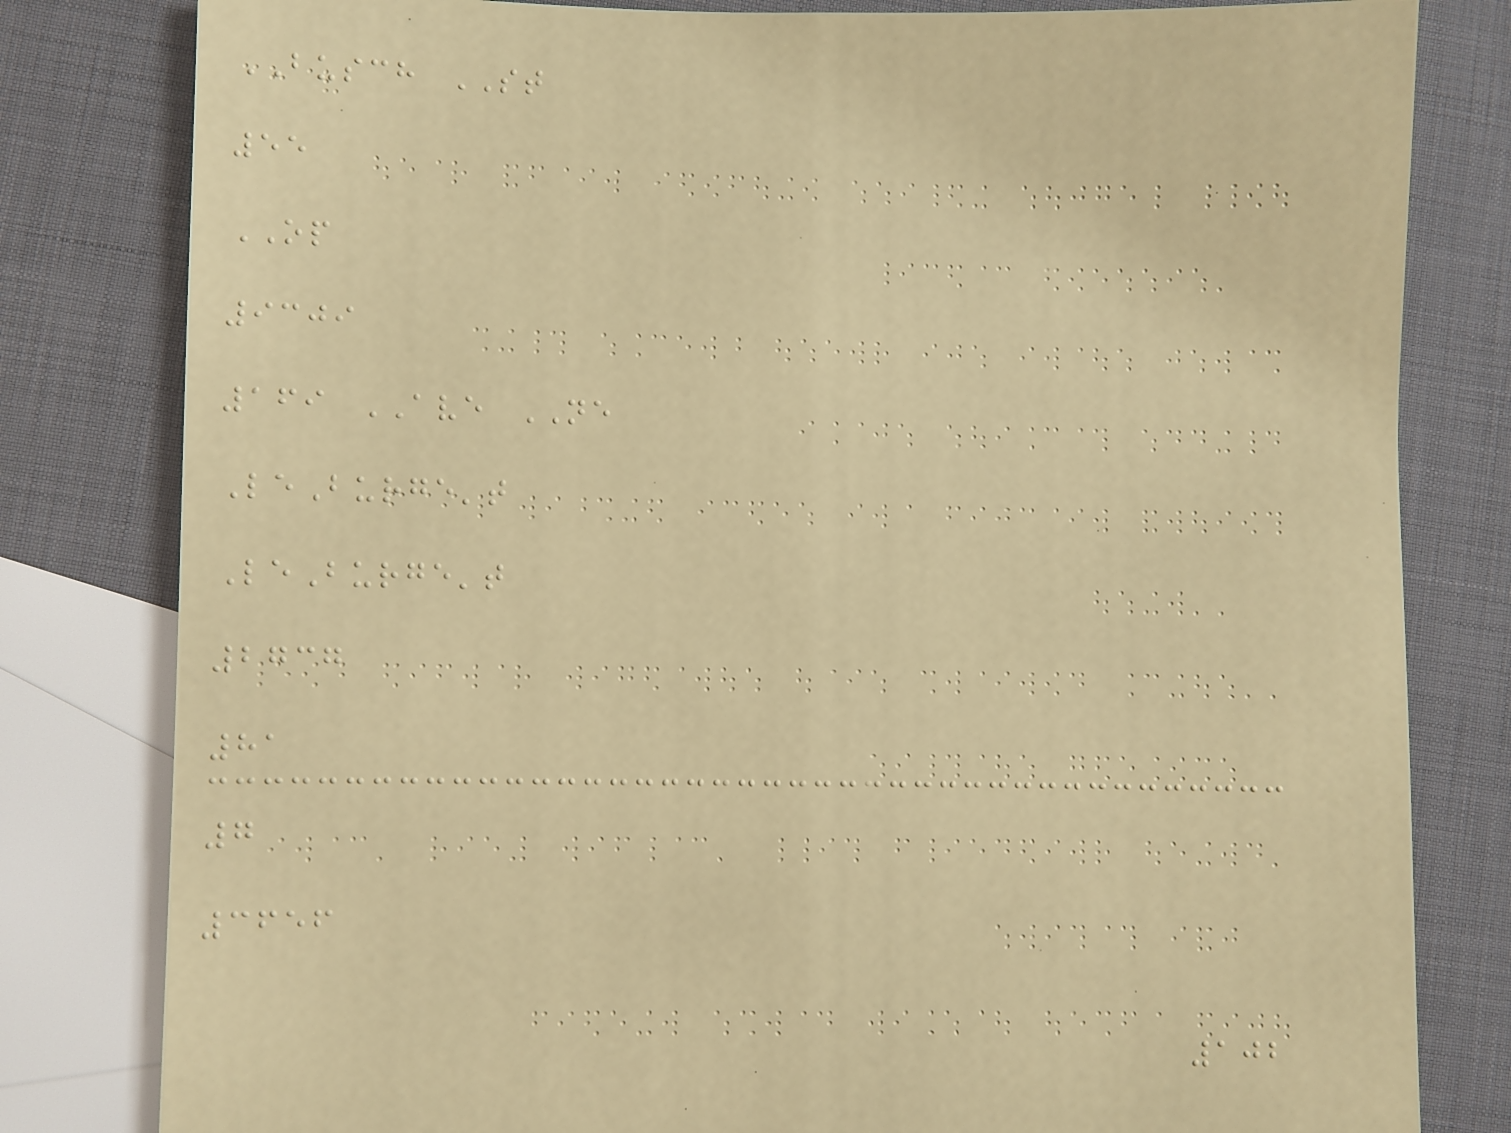BUSCH ST
55
OP
9309
169 AVE NE
LeBurge't
LeBurge't
2737
81
7
3656
102
